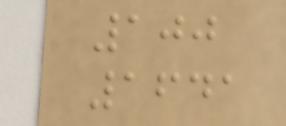100
1641
